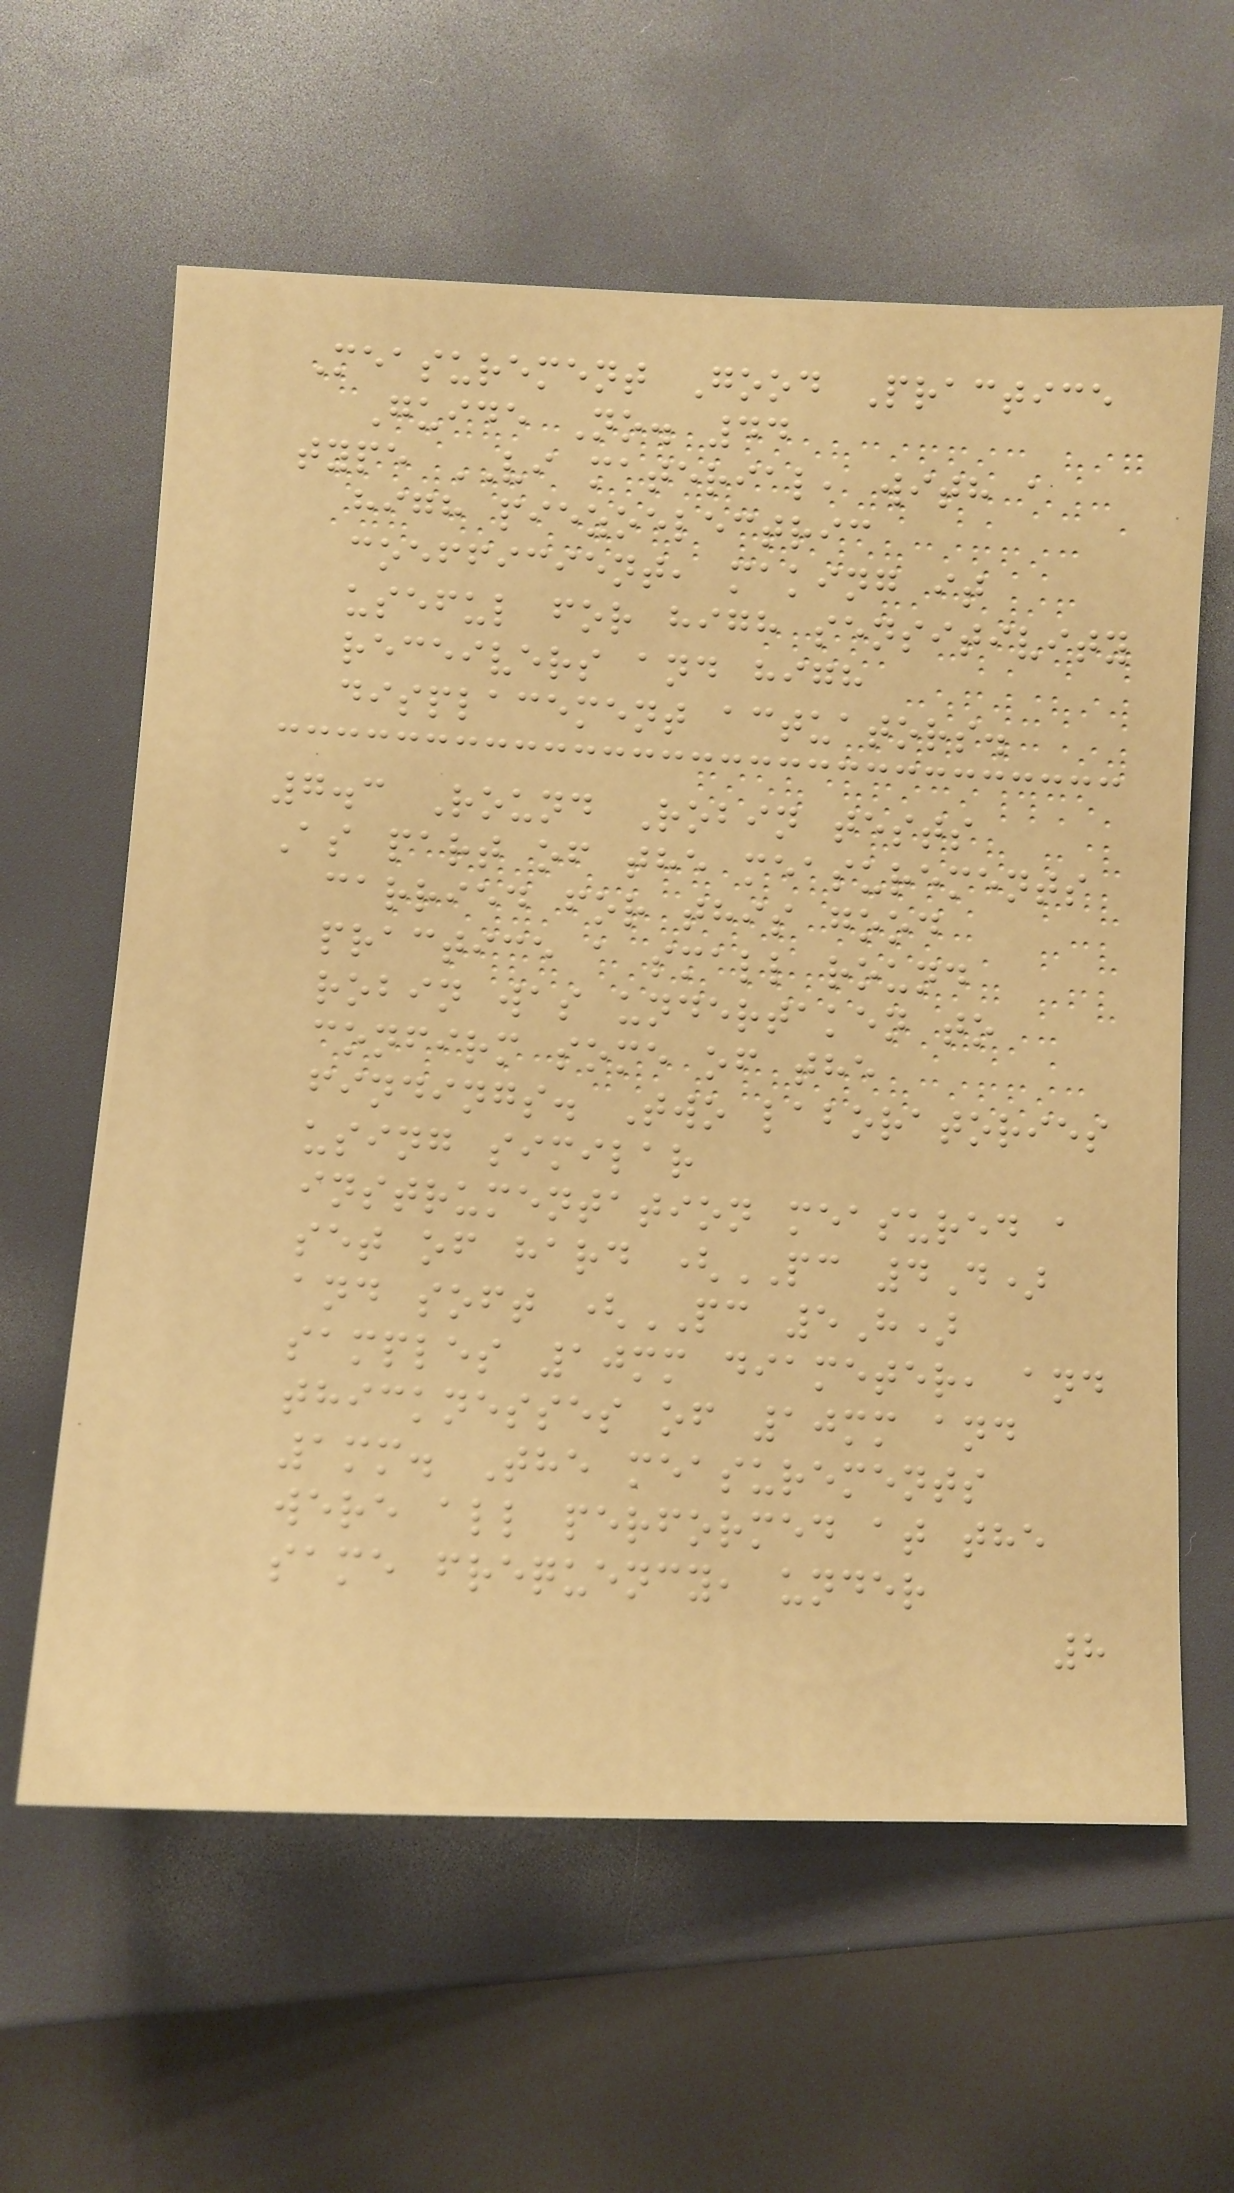Measurement Good Practice
Guide No. 44
type VI material, with a
high piezoelectric
coefficient, making it
useful for high sensitivity
receivers and high
displacement actuators.
7.3 Round Robin tests
As part of the measurements
carried for this good
practice a small round
robin was undertaken to
confirm some of the
findings. Two laboratories
using similar
instrumentation measured a
set of hard (PC 4D)
and soft (PC 5H)
samples 10mm diameter, and
thicknesses of 10mm and
1mm. The measurements
were all performed at the
same frequency, under
8
